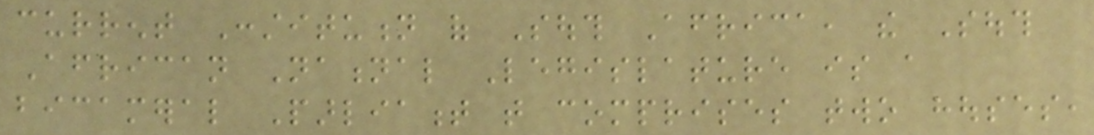current Constitution of South Africa, the South
African National Legislature is a
bicameral Parliament that comprises two houses,
